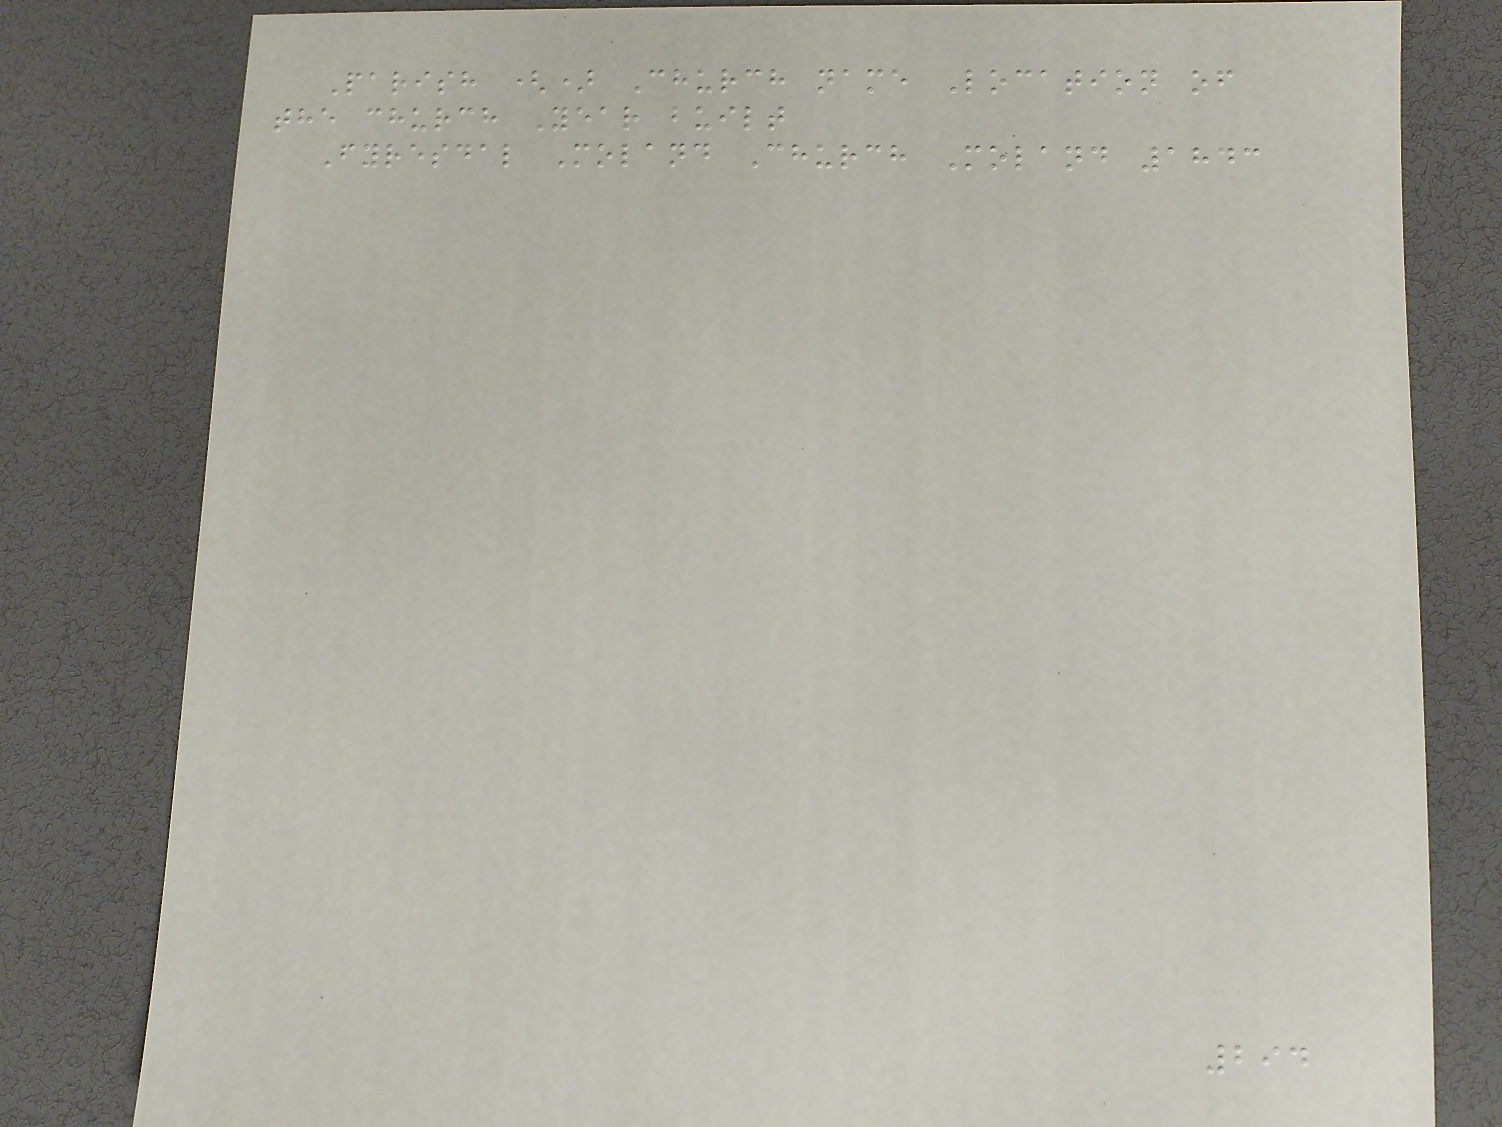Parish () Church name Location of
the church Year built
Fyresdal Moland Church Moland 1843
294
